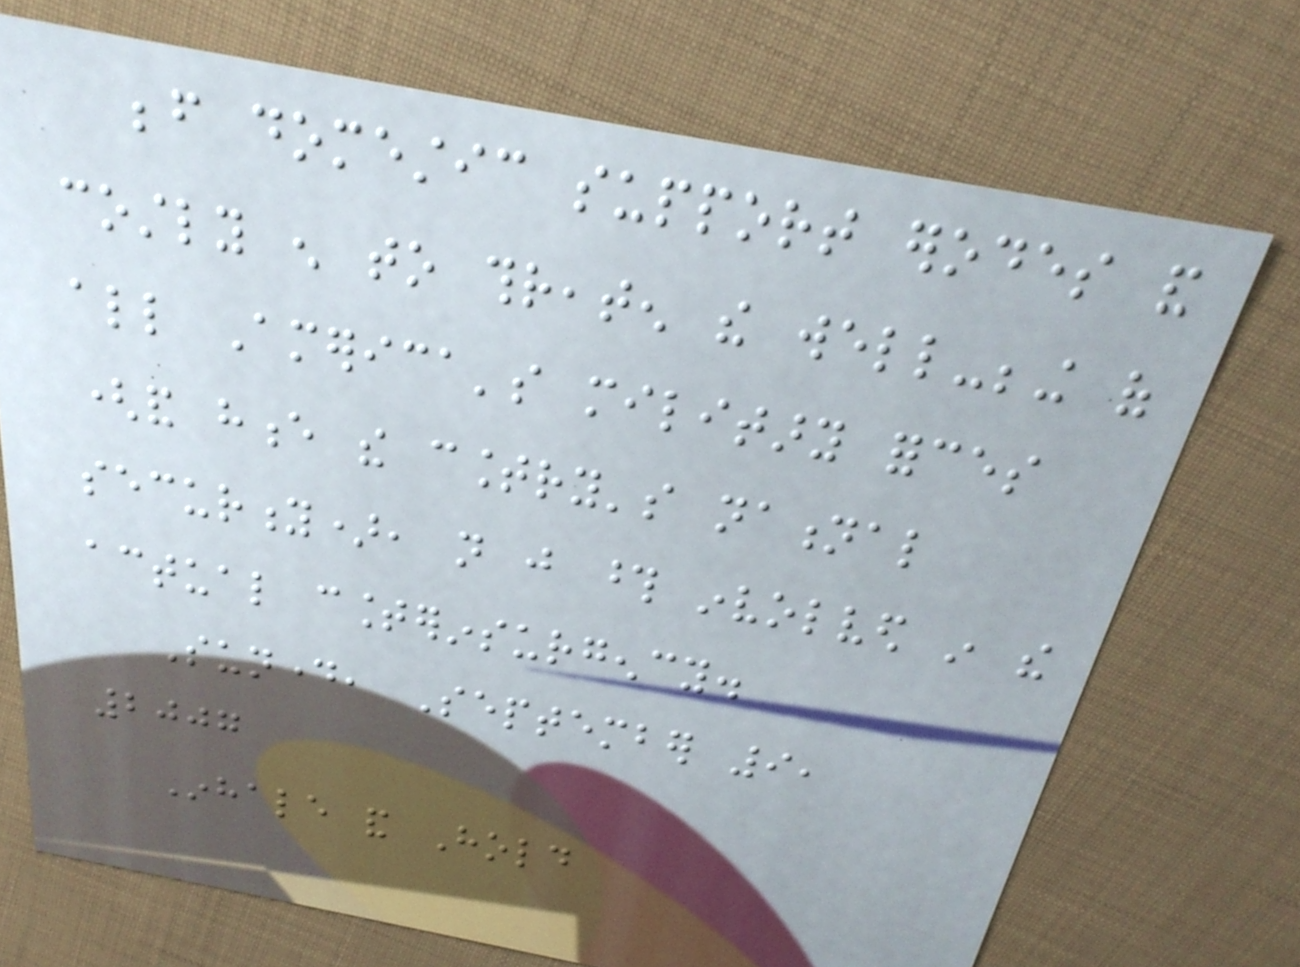before domestic support erodes and
costly enough to threaten the well-being of
all America's military forces
(and hence the country's national
security), not just those involved in the
actual counterinsurgency.
Sunday, September 9,
2007
Inhale and Hold
